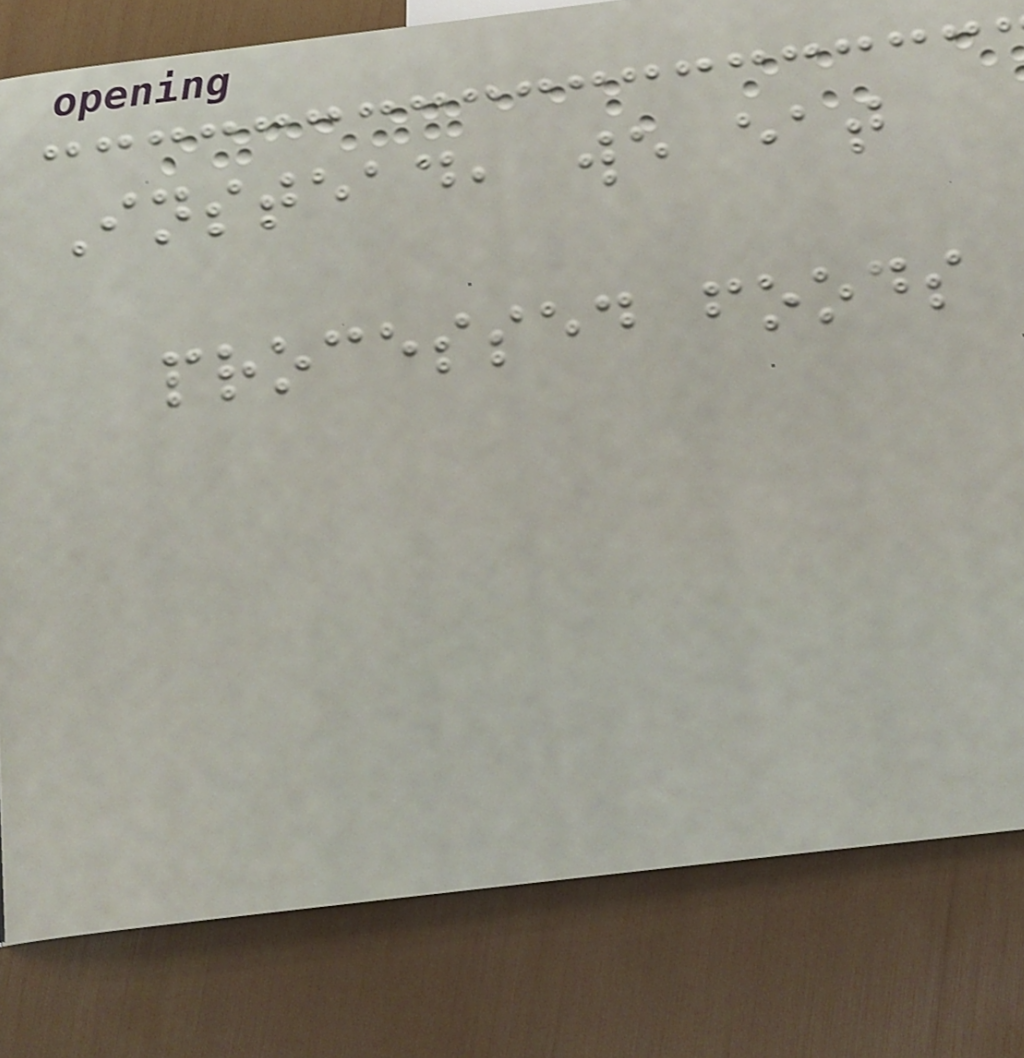Instead, we eat
processed foods
